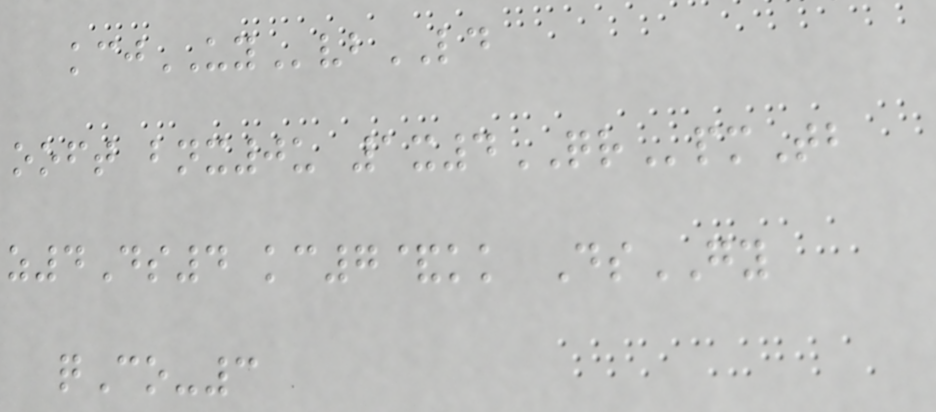kcjUYvbLD
ooft bnx0u 1x4QRpmTb
z4Ds4 kc7&kk DsGY
qCo-3
